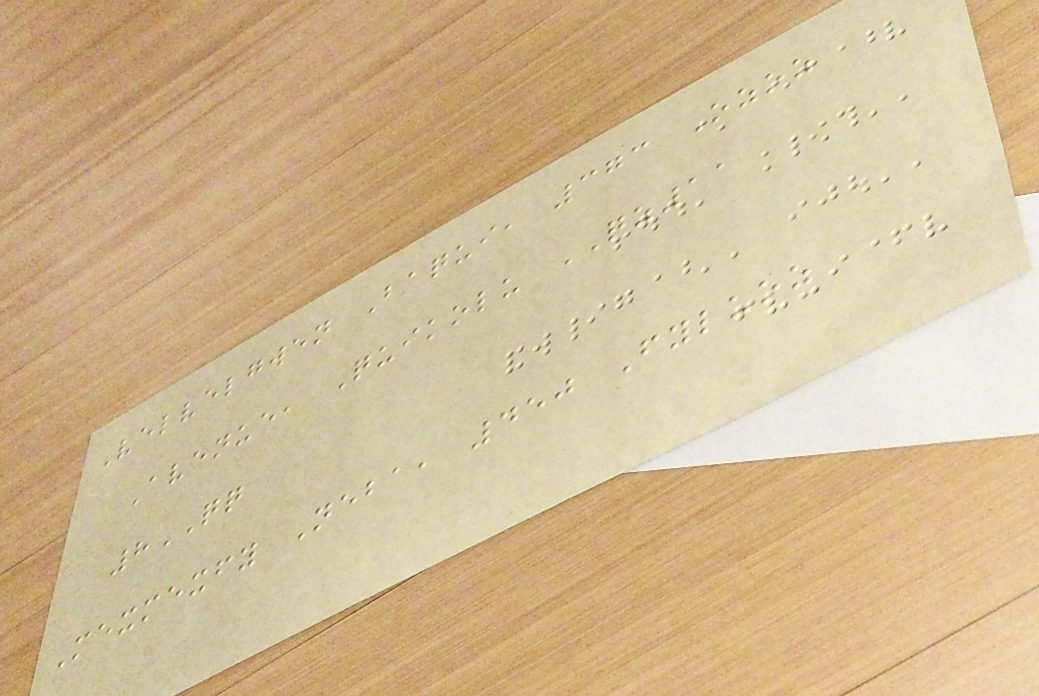Velvelgwen Baqui, 373 Ozoz
Avenue, Quikolu QZ11
8QQ
Mexmexfy Neba, 450 Fyluoz
